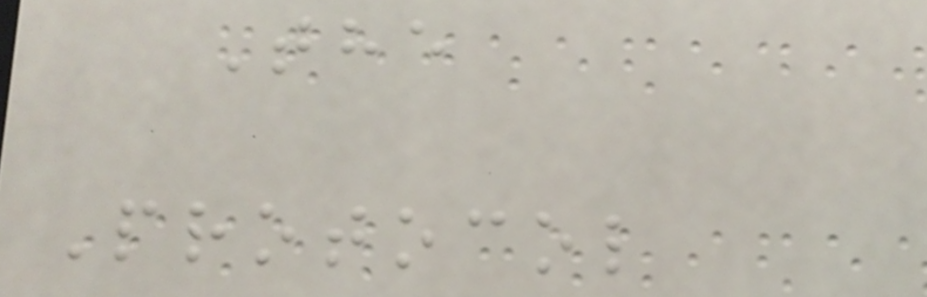The
Protocol
